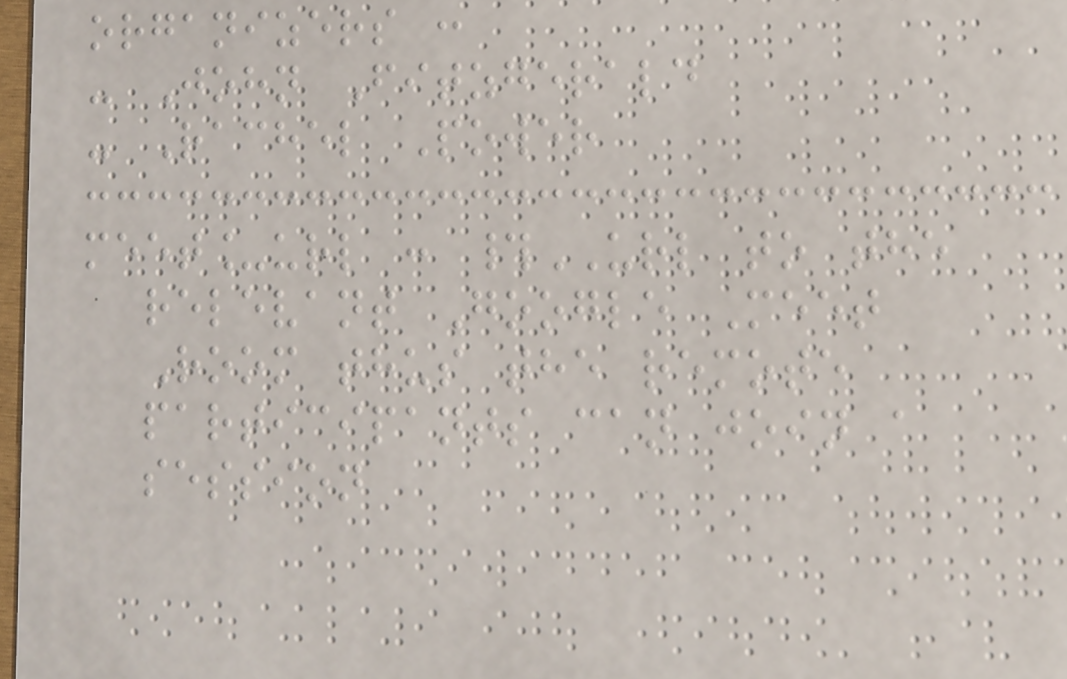organizers :
- John Fitzgerald
- Rachel Power
meet_url : #URL to the
relevant Google Meet
Room thus the remote
participants can join a
session
